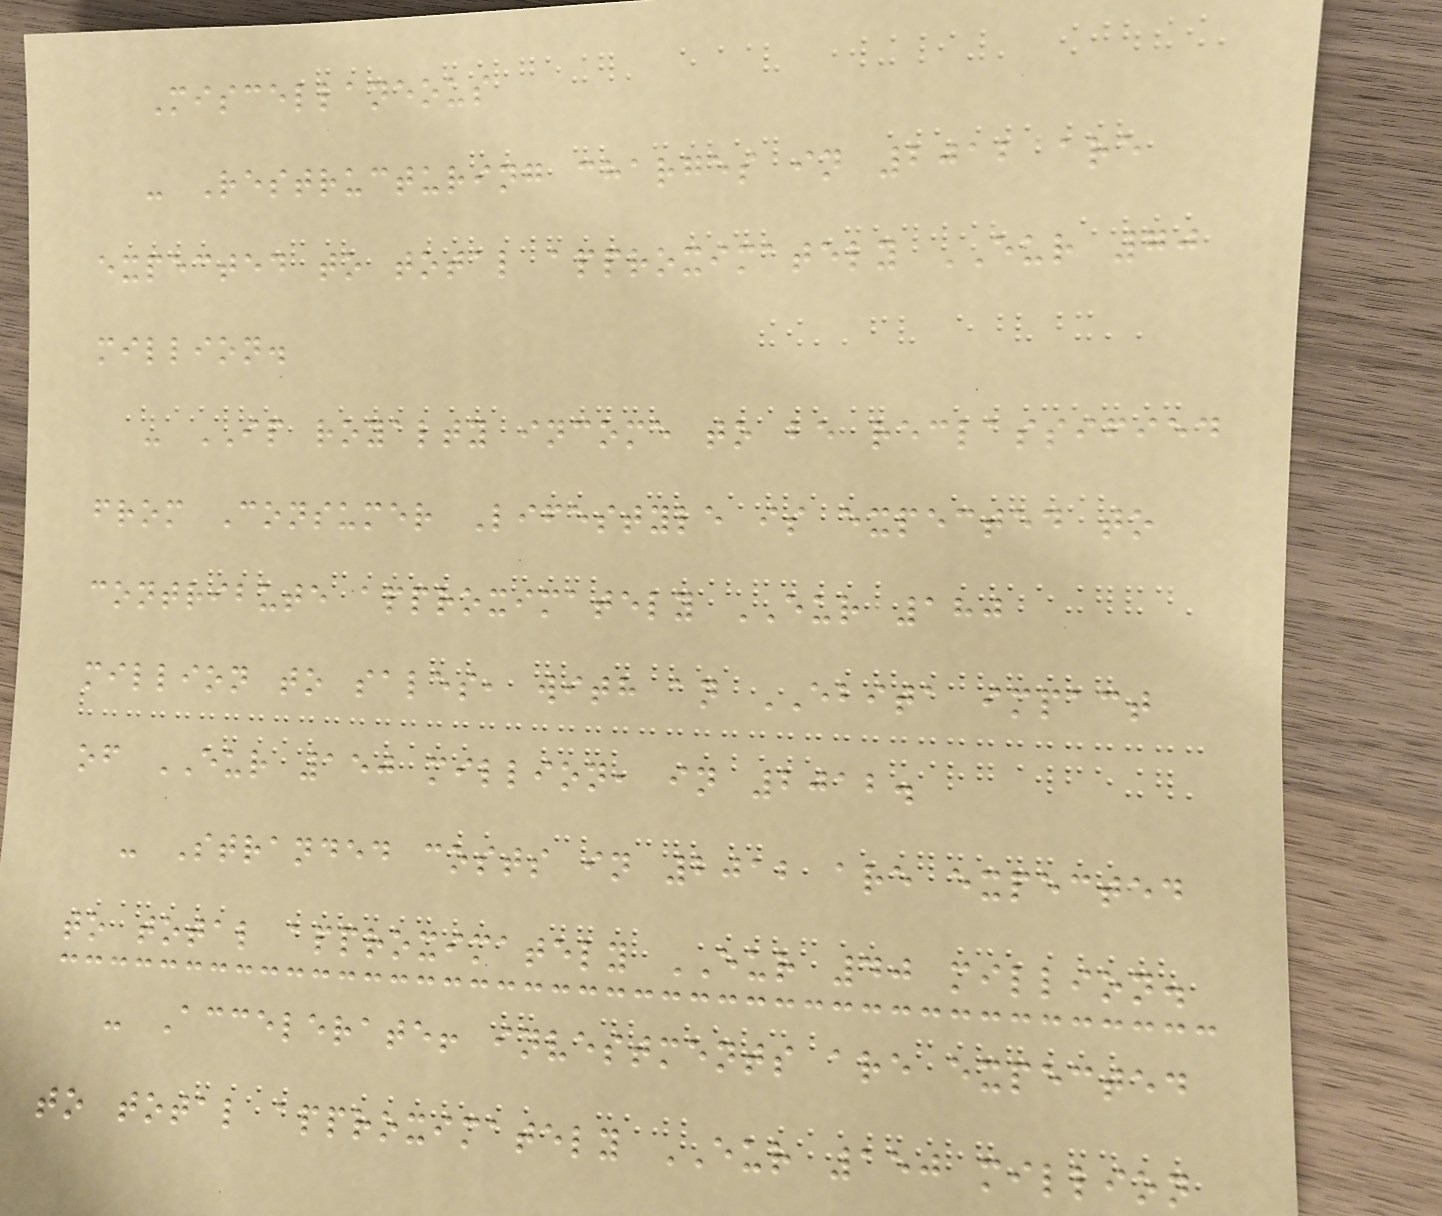Miscellaneous
- Restructuring charges in 2012 are
expected to total approximately EUR 70
million.
- IP royalty income to be reclassified
from Consumer Lifestyle is expected to
contribute approximately EUR 180
million to sales, with an EBITA impact
of EUR 150 million, in 2012.
- Stranded costs in 2012 are expected
to total approximately EUR 40 million.
- Accelerate! investments are expected
to total approximately EUR 150 million
